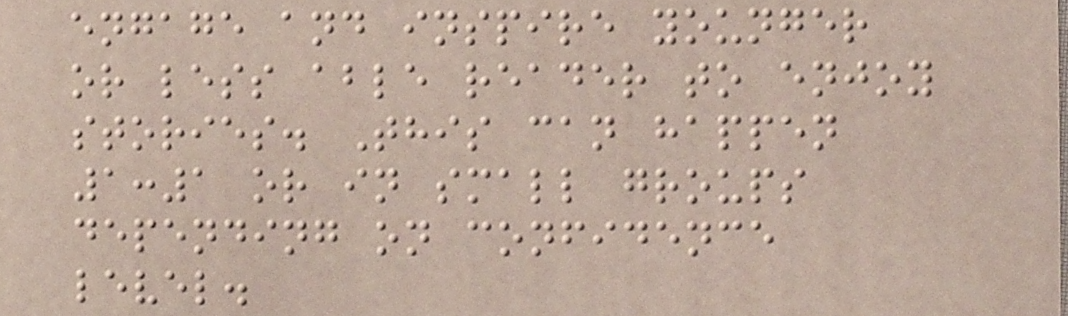engage and inspire younger
or less able reader to enjoy
stories. This can happen
1:1 or in small groups
depending on confidence
level.
